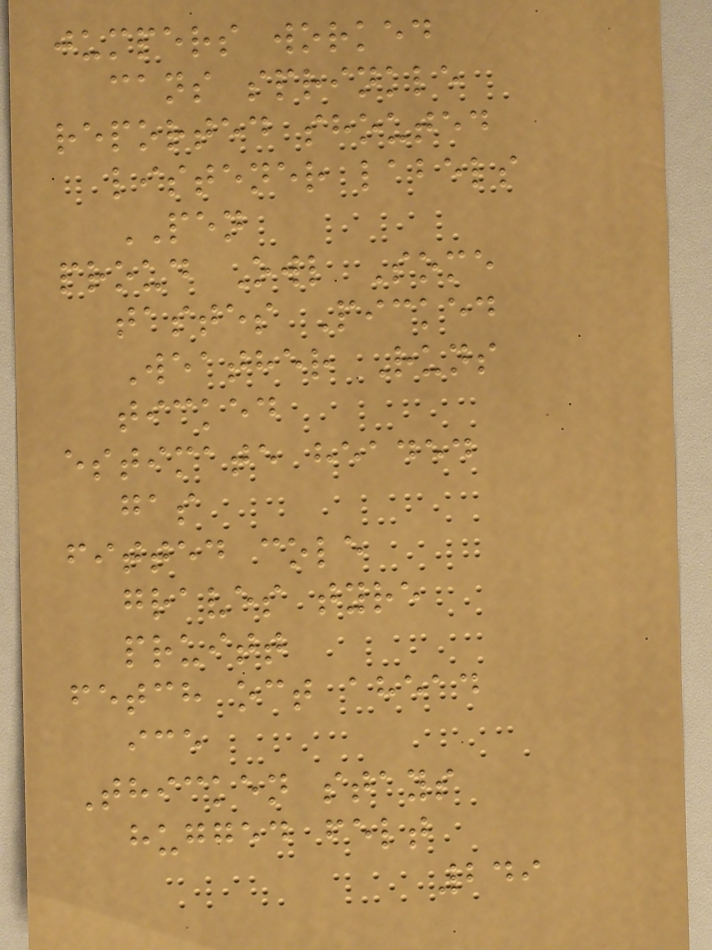jumpers worked
cans sprinkle
reported shouted
listener labels
PEN
proud Owl Some
tastes Picked
Weather Runs
ticked
estimate headed
gas
fitted cole
graves tyre
pruitt
fetch oct ahead
ice
Thicken stays
hugged felt
249
